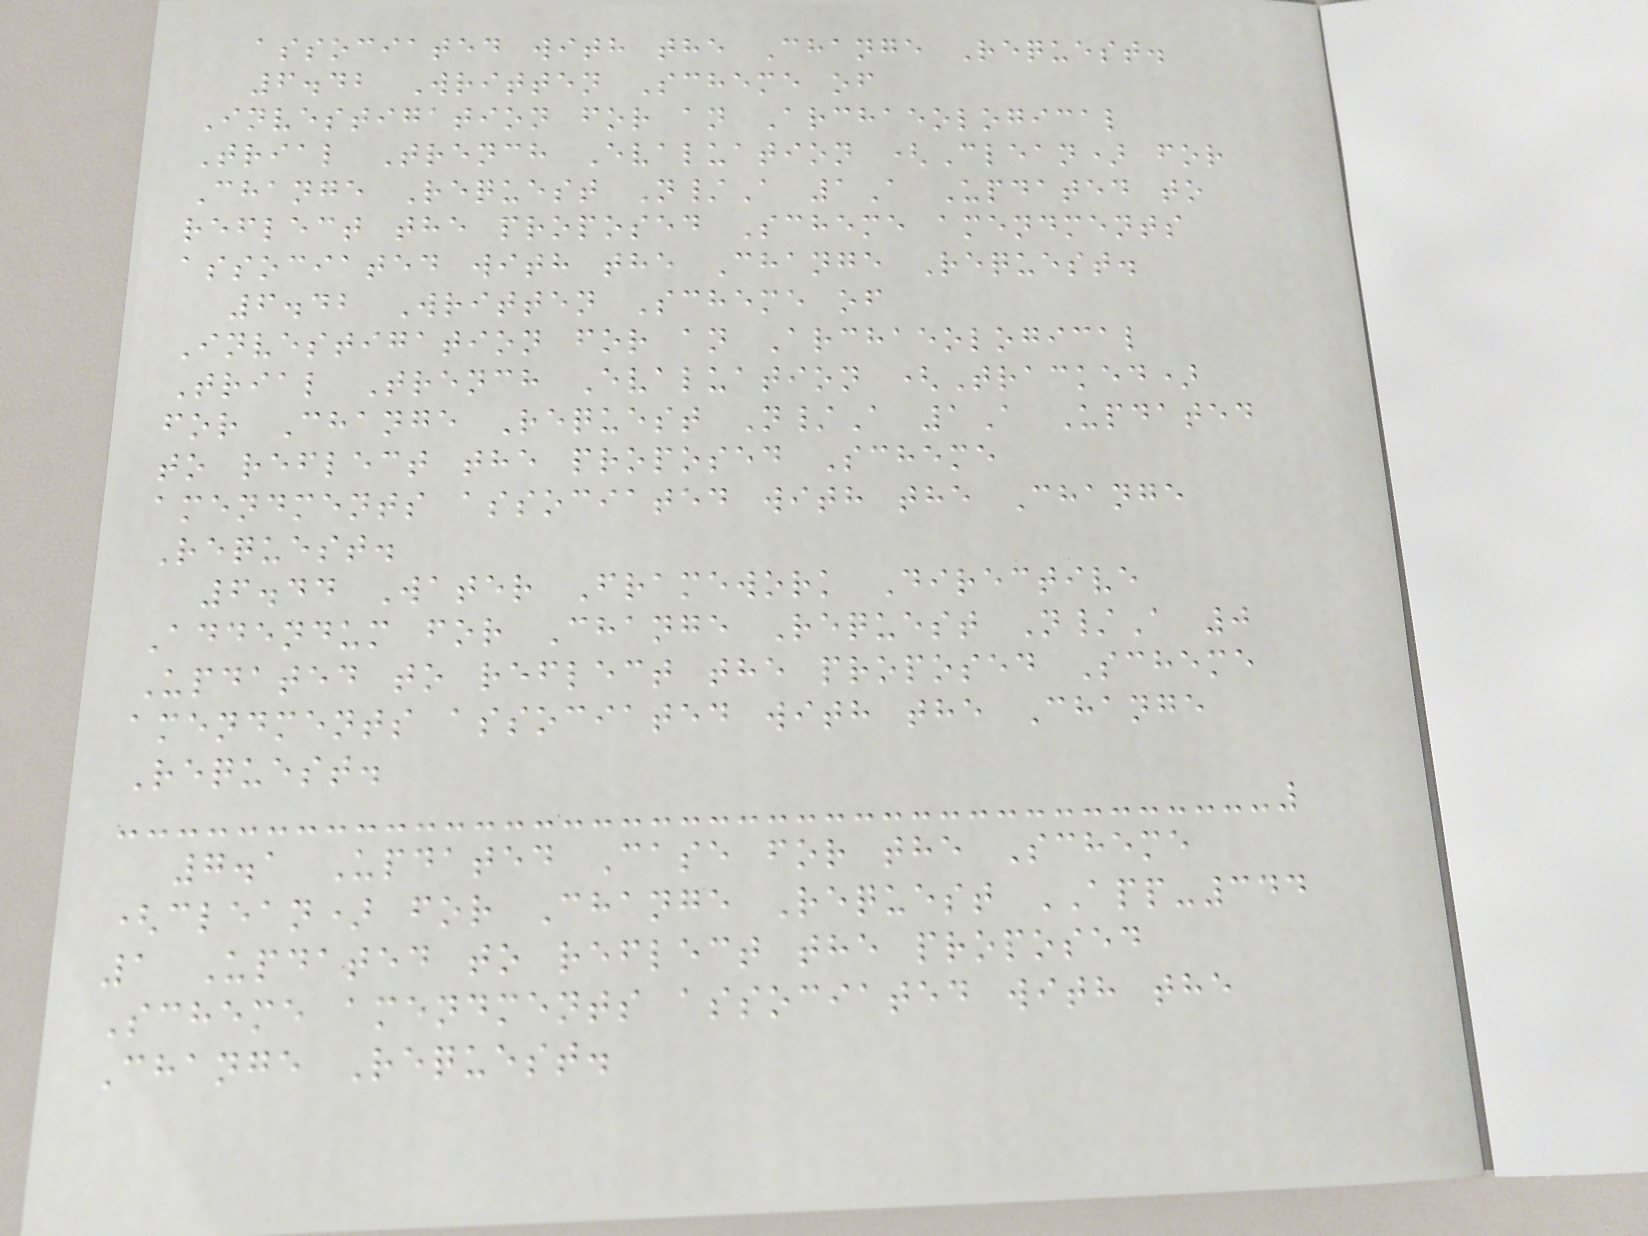associated with the Change Request.
6.42 Written Scheme of
Investigation for an Archaeological
Trial Trench Evaluation (Clean) for
Change Request N/A 1A Updated to
reflect the proposed Scheme amendments
associated with the Change Request.
6.42 Written Scheme of
Investigation for an Archaeological
Trial Trench Evaluation (Tracked)
for Change Request N/A 1A Updated
to reflect the proposed Scheme
amendments associated with the Change
Request.
6.44 Water Framework Directive
Addendum for Change Request N/A 0
Updated to reflect the proposed Scheme
amendments associated with the Change
Request.
7.1 Updated Case for the Scheme
(clean) for Change Request APP-344
1 Updated to reflect the proposed
Scheme amendments associated with the
Change Request.
